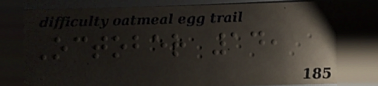October 14,
